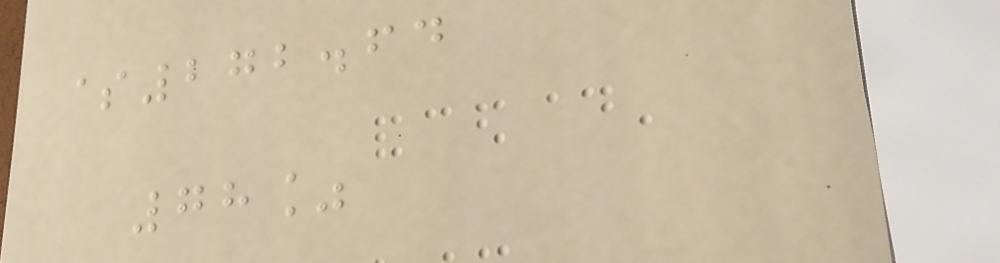$272.64
78%
